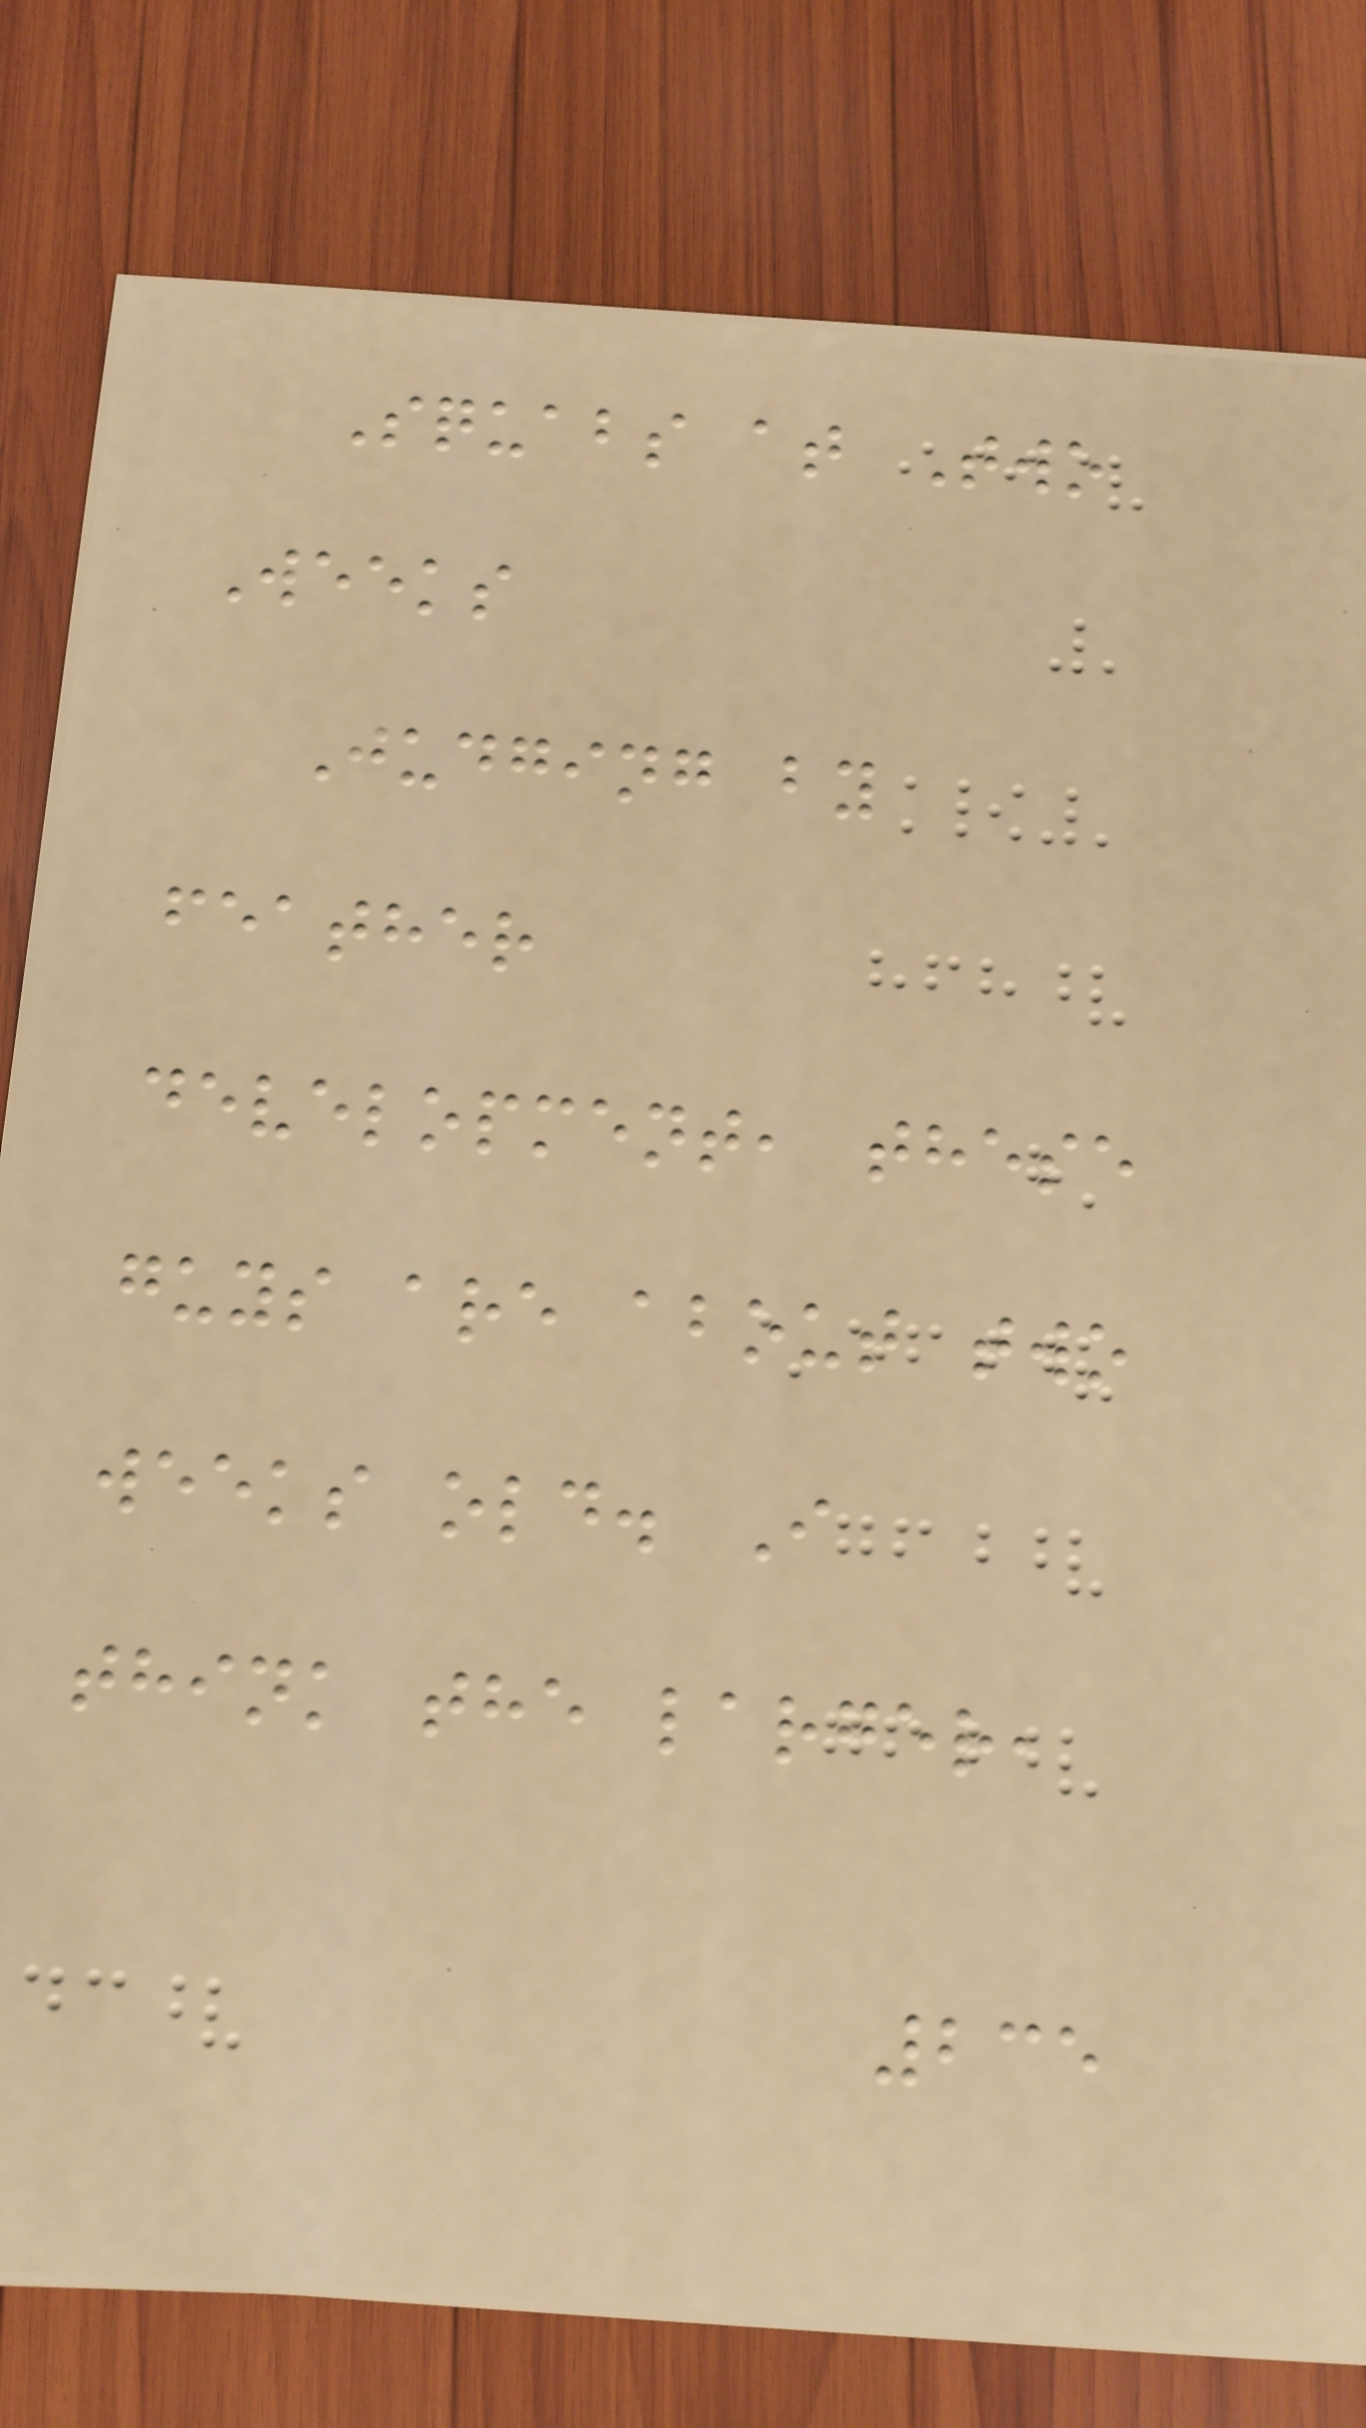Squabs at Two
Weeks
Judging by
feather
development, these
guys are about two
weeks old. I
think the larger,
235
